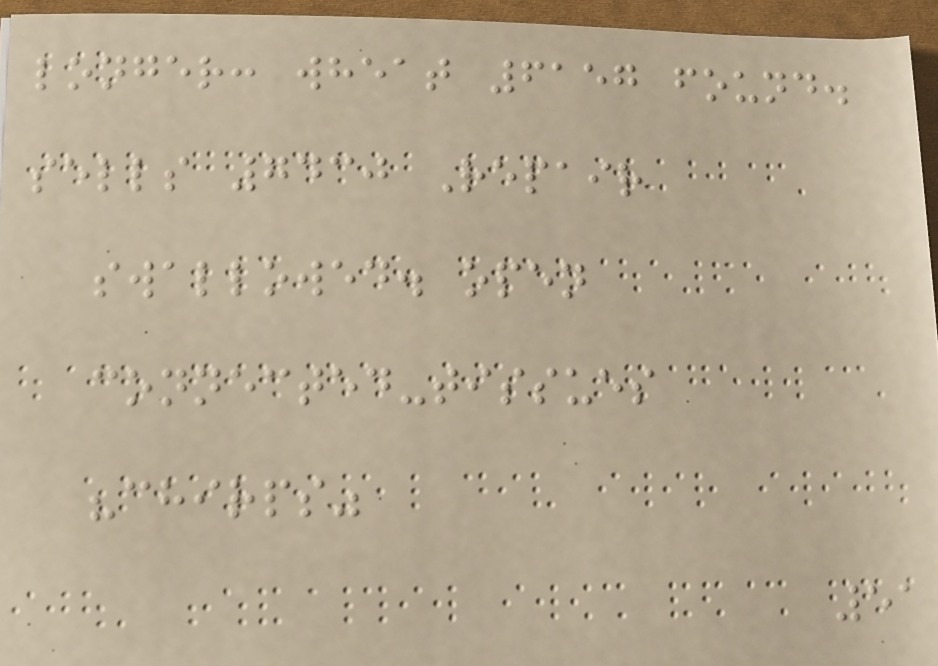longer: wheat 6157 found.
sells 7430 Repair
swallowed. open
connected-tissues
"chirps"
51
